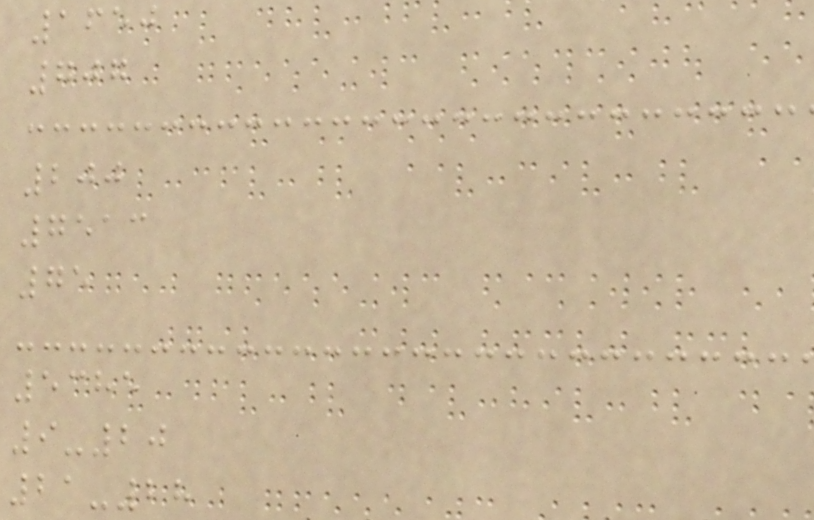1650
707
200
7513
75
5385
9-20
21-28
